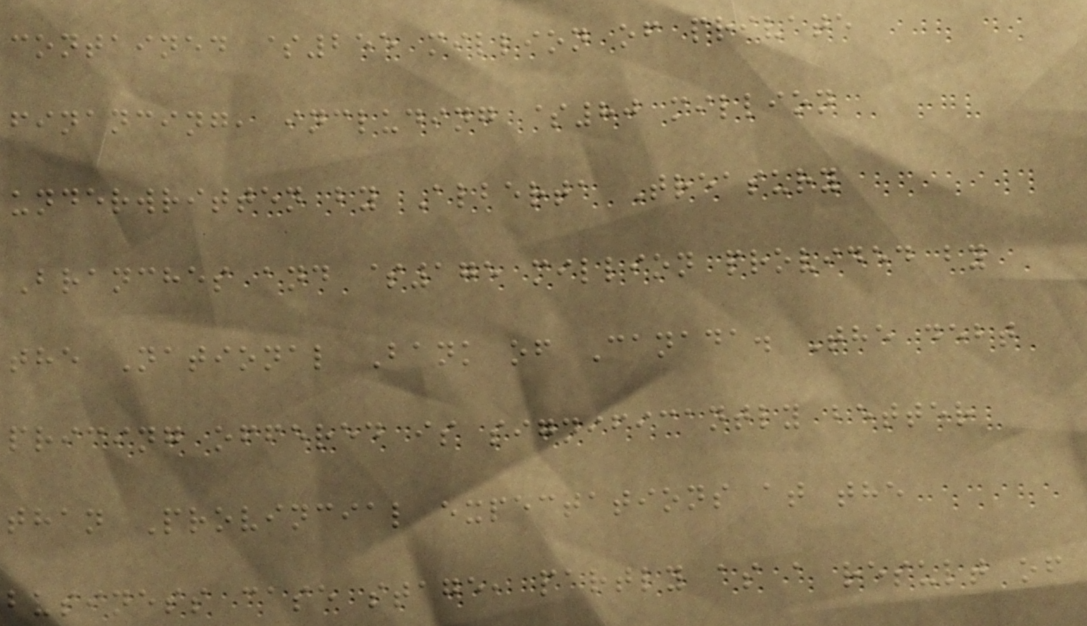contained $255 million of private
financing, including $80 million
underwritten by Alberta Treasury
Branches and $175 million provided by
the National Bank of Canada. The debt
pricing offered is significantly better
than Provincial expectations at the
business case stage, partly as a result of
